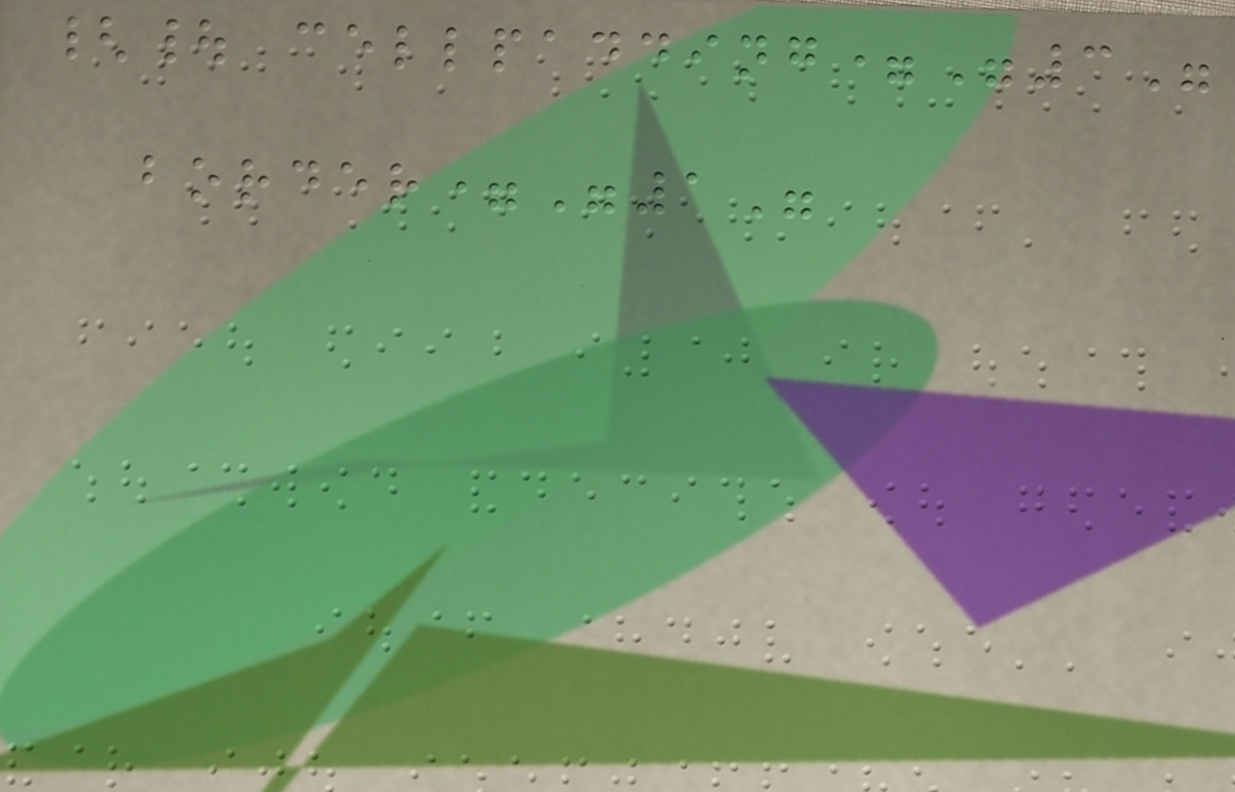{| cellpadding="3"
border="1"
